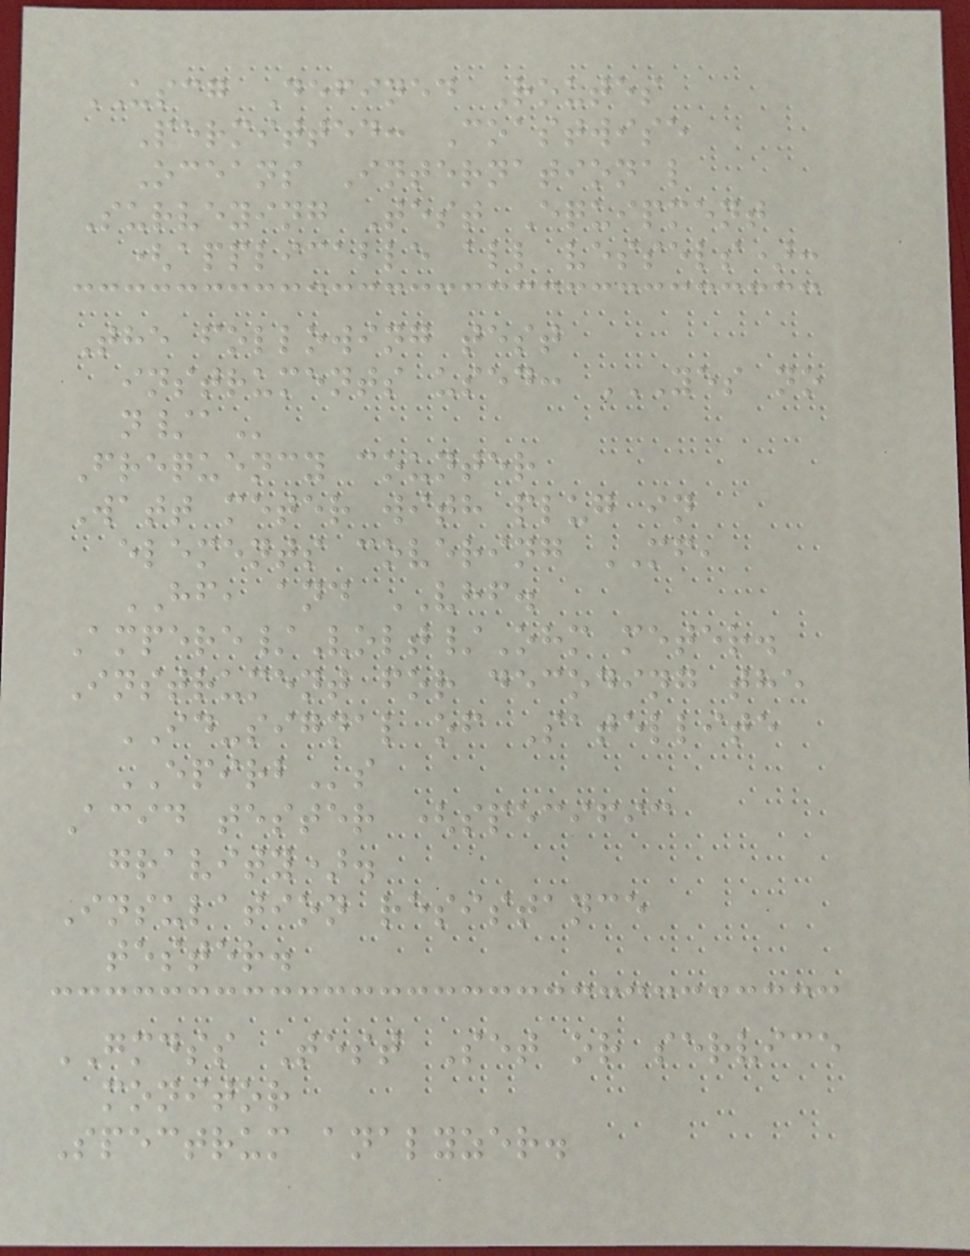USCG Defined Routes
Permitted: Coastwise
Oceans International
Surveying Test Equipment
(applicable all vessels):
The following test
instruments used: YES NO
N/A
Frequency counter
Watt meter with plug in
elements covering MF,
HF, and VHF.
Ampere/Volt/Ohm meter.
Instrument for decoding the
ID-signal of Satellite
EPIRBs
Acid tester (specific
gravity).
Insulation resistance
tester.
GMDSS Test Set or service
monitor
Spectrum analyzer.
